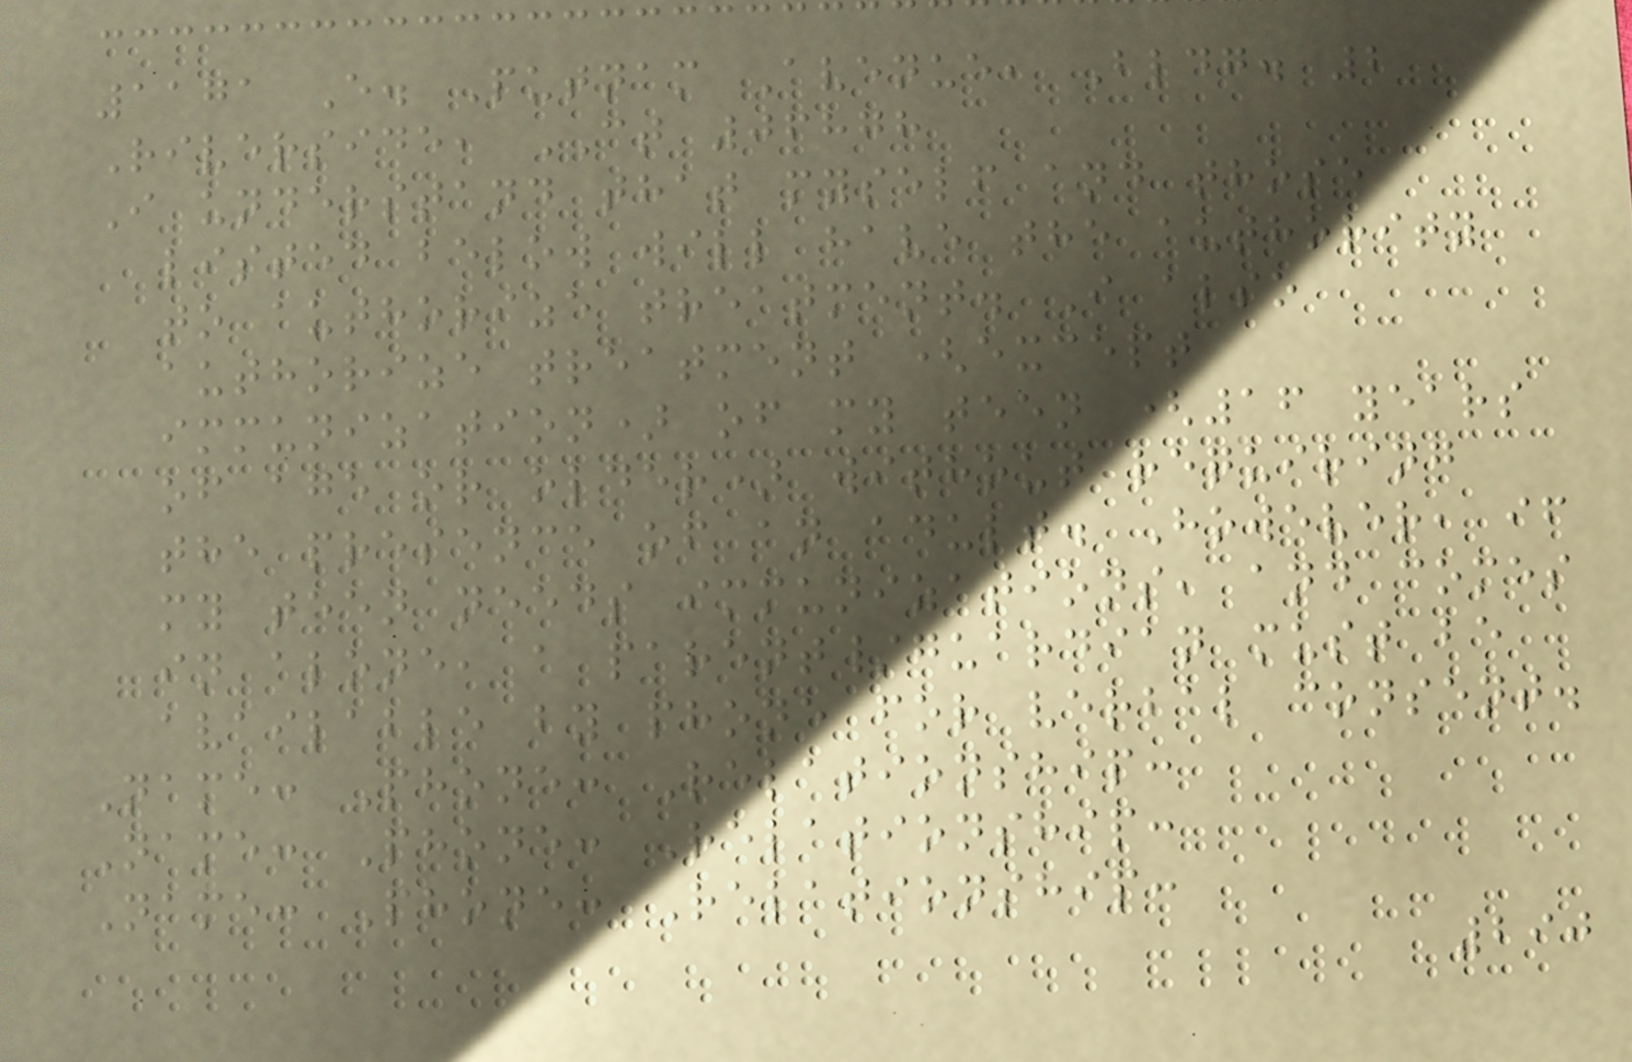1171 E. Putnam Avenue, Bldg. 2
Riverside, CT 06878
I understand that myself and those
listed below will have the authority
to authorize treatment. I also
authorize treatment (except
immunization) of my teen (16 years
of age or older) without requiring
the presence of an adult. However, if
my teen needs immunizations, and comes
in alone, a parent/guardian must be
available by phone for verbal consent.
Name: Phone: Relationship:
Name: Phone: Relationship:
Name: Phone: Relationship:
290
